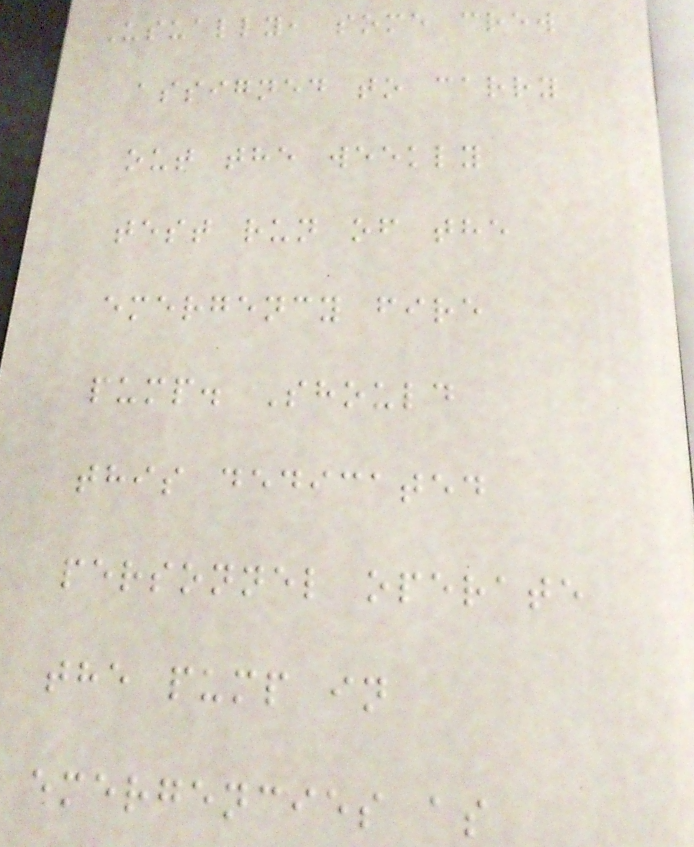Usually, some crew
assigned to carry
out the weekly
test run of the
emergency fire
pump. Should
this dedicated
personnel operate
the pump in
emergencies as
